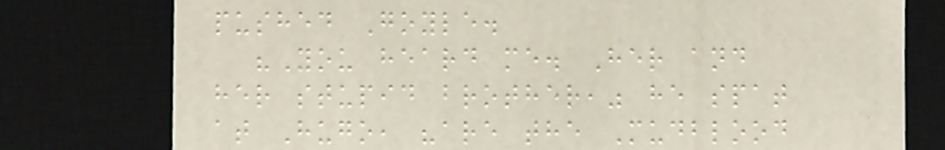pushed Goyle.
"You heard me. Her and
her stupid brother," he spat
at Hugo, "are the Mudblood
